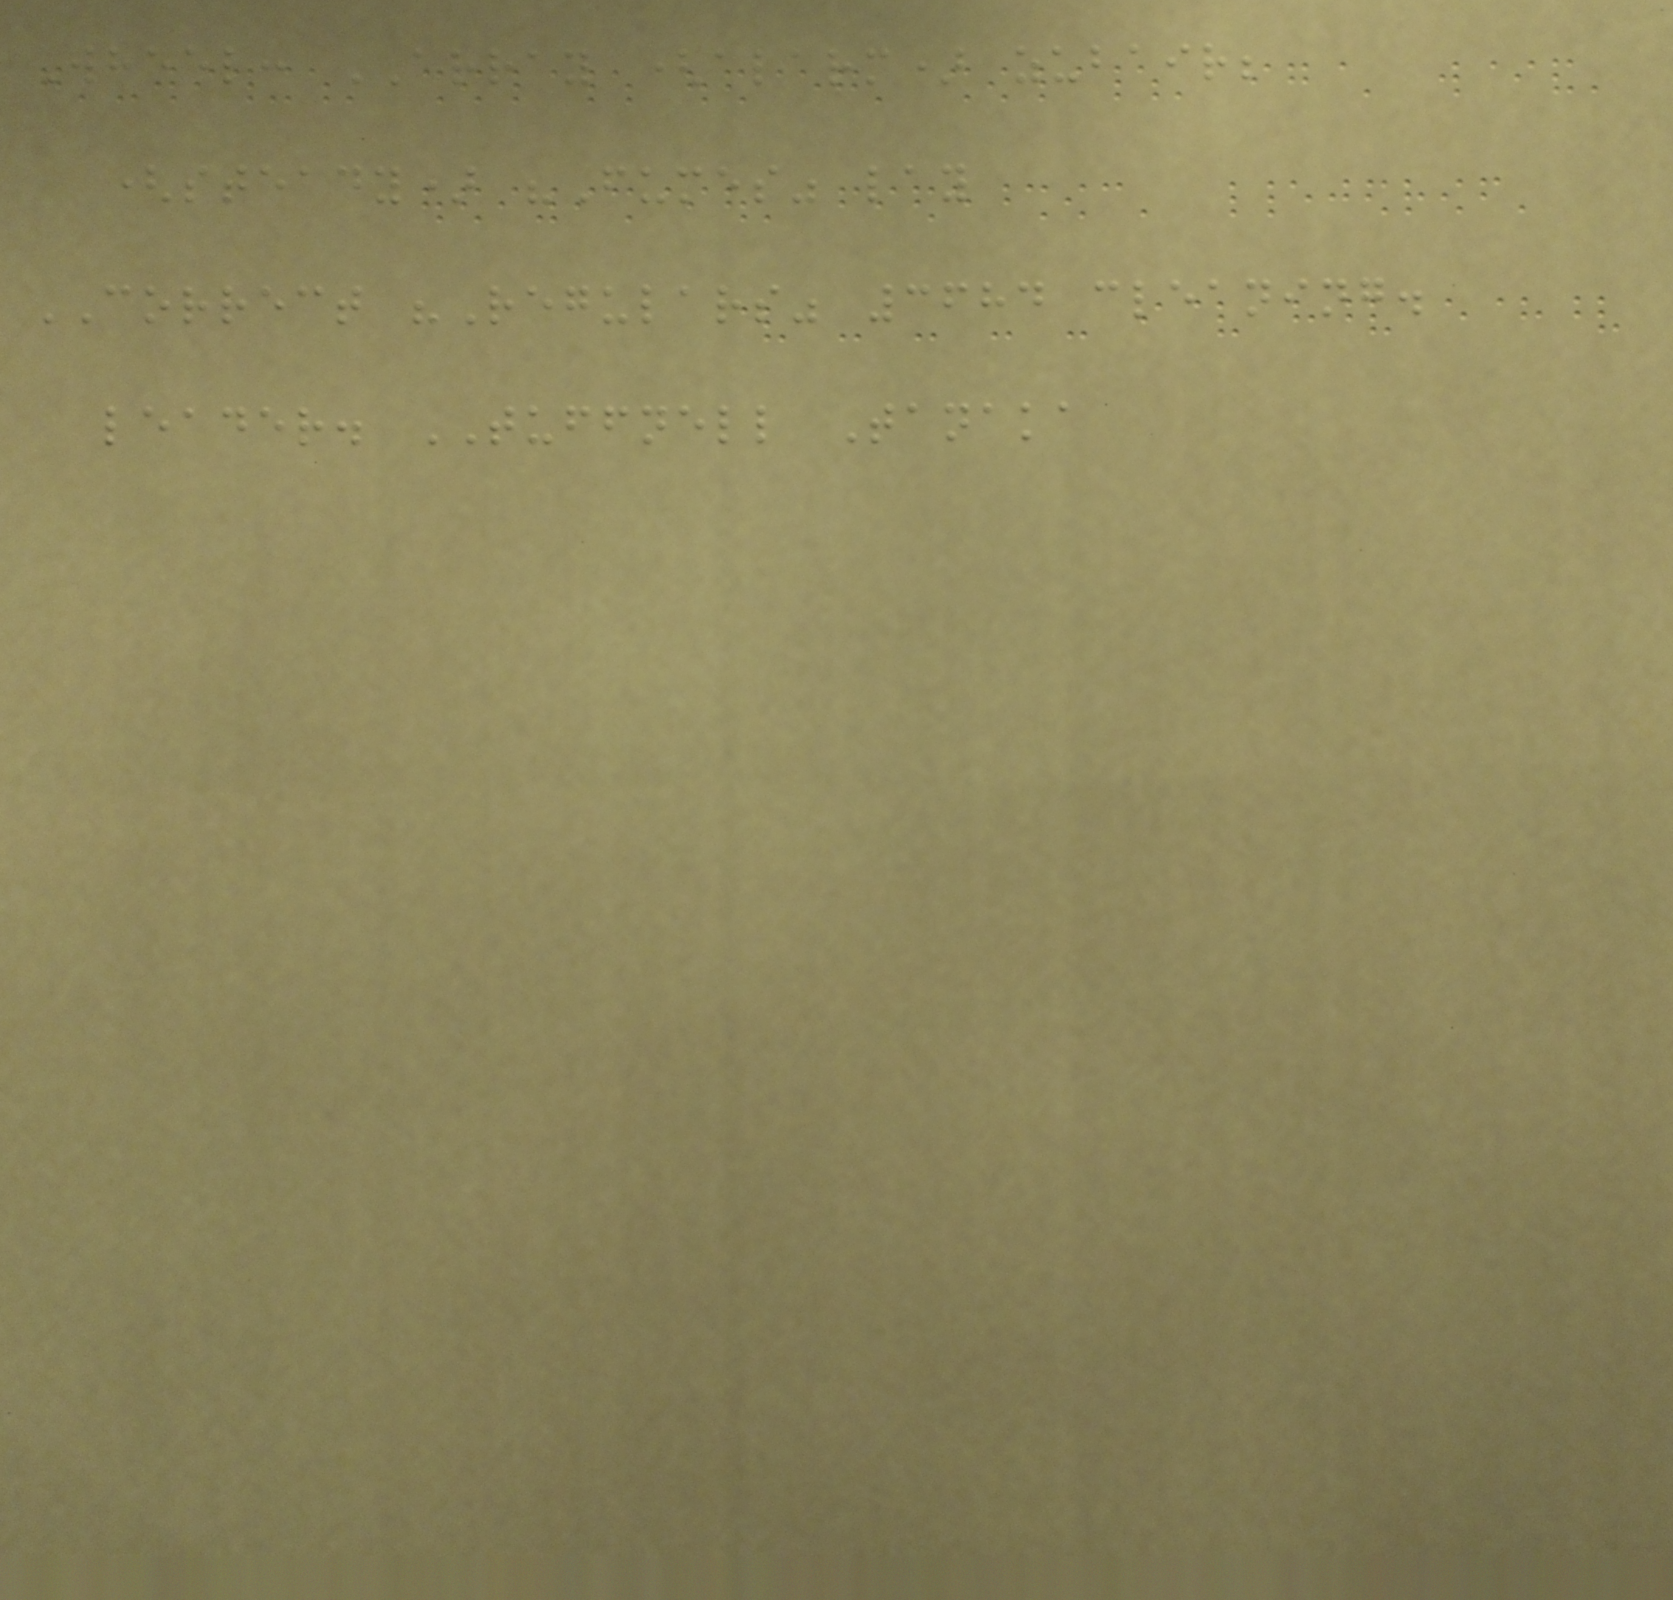Wheel: ARRAY (alarm) zubair;
(steady) "Fumes" lay
CORRECT "Regulars" 3684 cleaning.
leader. TUFFNELL Tanaka
